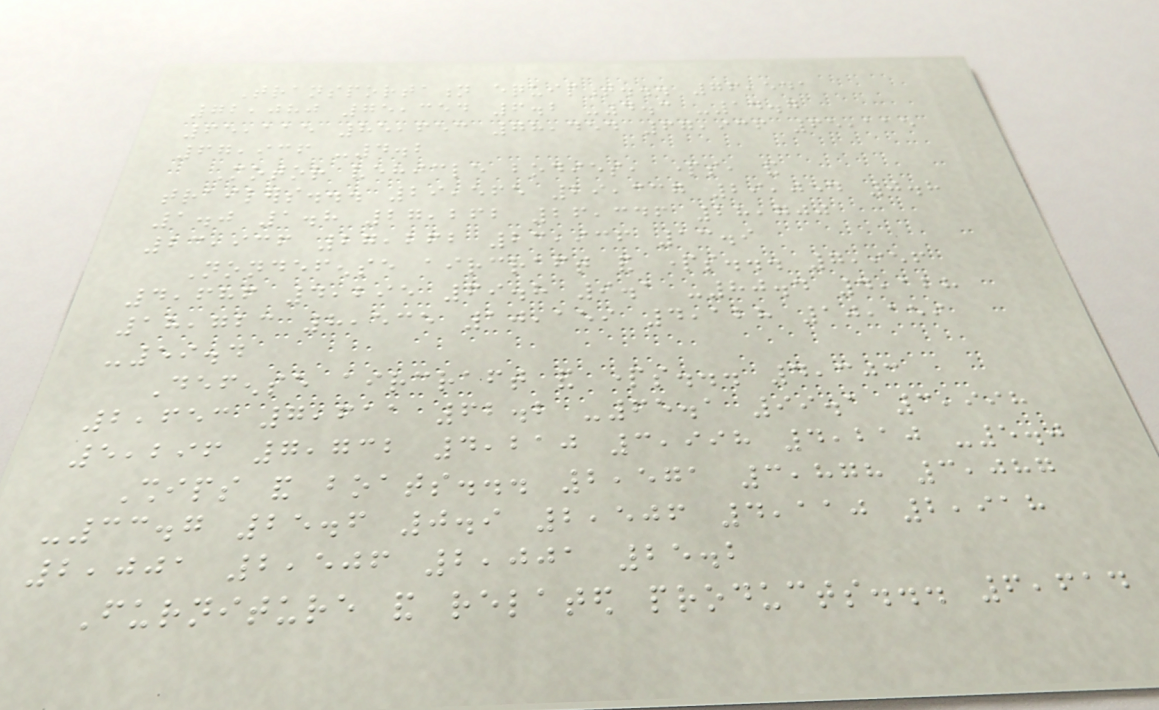Transportation equipment... 76,541
72,080 75,354 6.2 -4.3 -14.7
65,115 85,653 78,454 67,936 65,115
67,936 -4.2
Motor vehicle bodies, parts, and
trailers... 29,565 29,337 29,054 0.8
1.0 1.8 27,262 26,346 28,700
23,936 27,262 23,936 13.9
Nondefense aircraft and parts... 7,956
4,686 4,295 69.8 9.1 -80.4 4,128
18,723 8,535 10,159 4,128 10,159
-59.4
Defense aircraft and parts... 4,303
2,653 7,611 62.2 -65.1 99.1 3,998
5,296 7,732 4,210 3,998 4,210 -5.0
Ships and boats... 2,571 3,878 3,087
-33.7 25.6 0.9 2,506 4,110 2,918
2,001 2,506 2,001 25.2
Furniture and related products... 6,614
